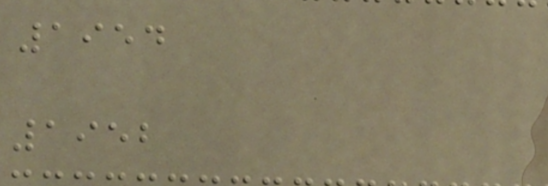1954
1952
